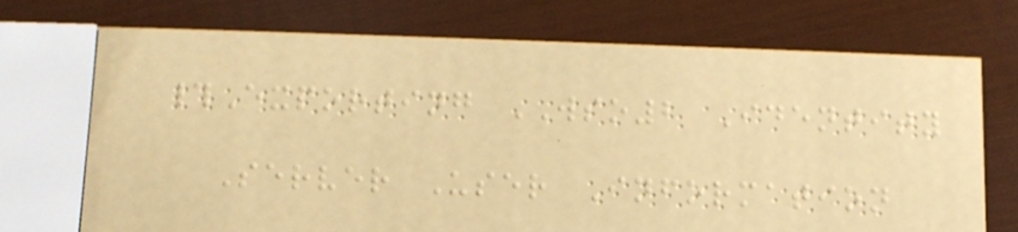#Exporting WSO2 Identity
Server User Information
